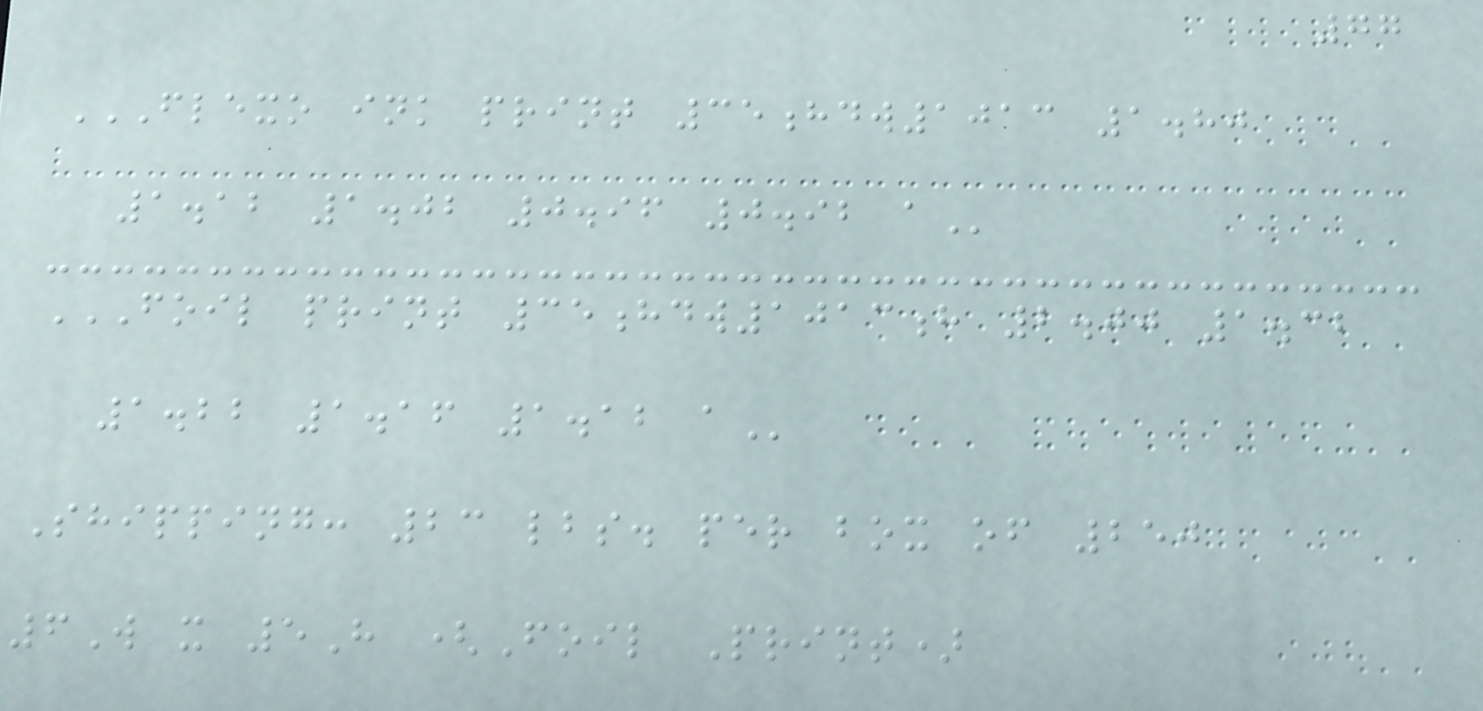77
FLEXO INK PRINT 35HDW1013 1.80
1.12 1.02 0.96 0.92 A
FOIL PRINT 35HDW1013H 2.00 1.32
1.22 1.16 1.12 A
Shipping: 23 lbs. per box of 250
6W x 5H (Foil Print)
